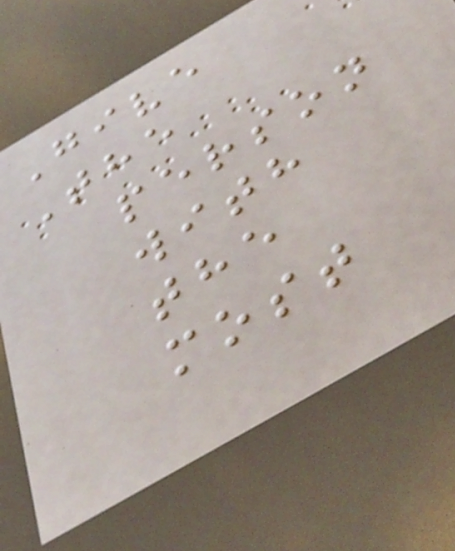Give
The
person
with
the
most
